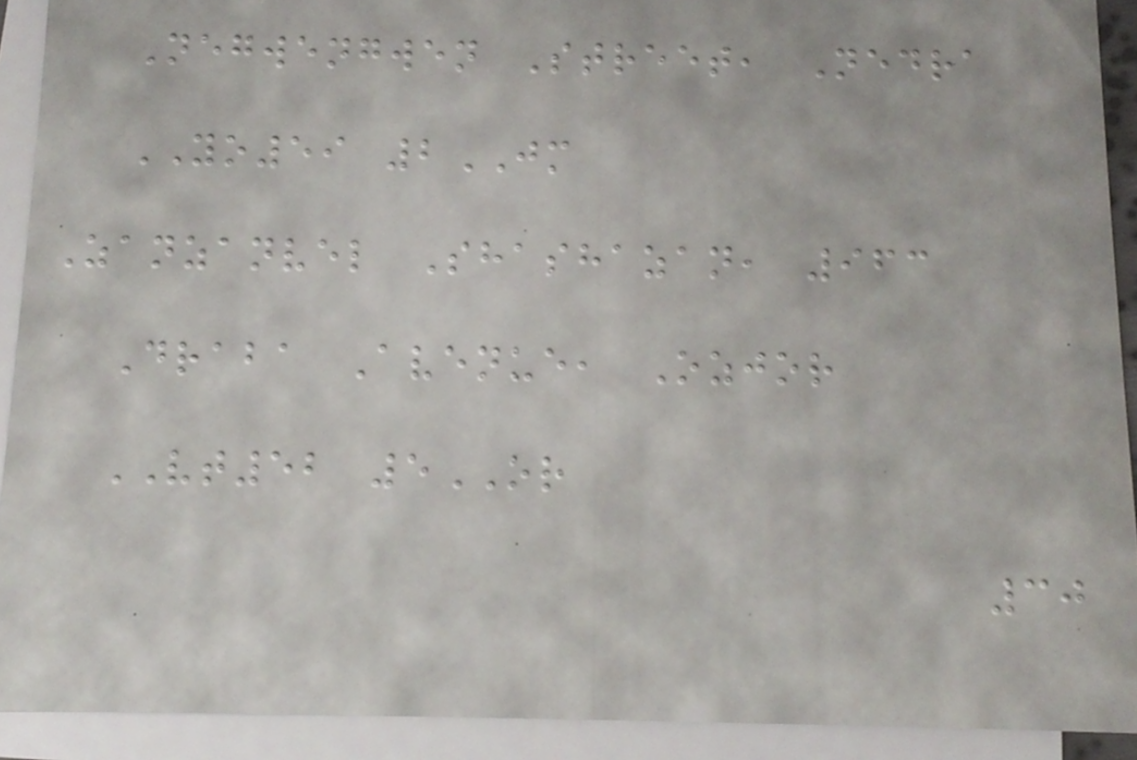Negwengwen Street, Nedra
YO59 2JM
Zanzanvel Shashazan, 963
Draba Avenue, Ozjor
VT52 5OR
30
